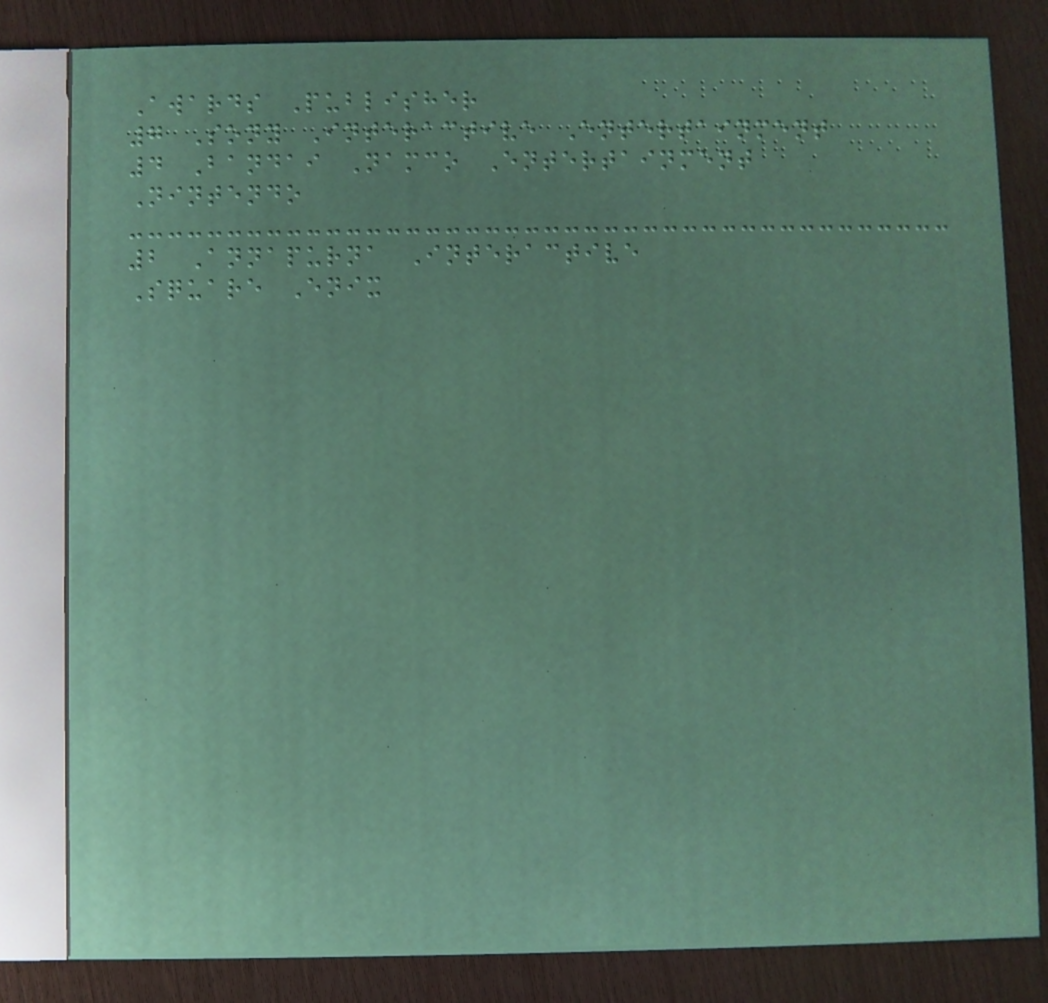Awards Publisher
7 Sony Interactive Entertainment
4 Bandai Namco Entertainment
Nintendo
2 Annapurna Interactive
Square Enix
